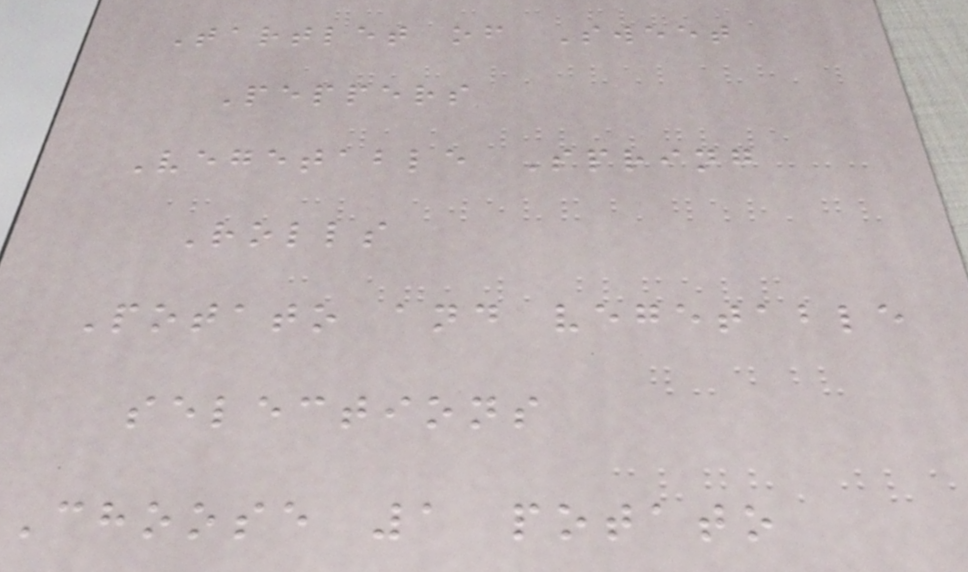Tartlet of Sweet
Peppers
Vegetable Spring
Rolls
Potato and vegetable
selections
Choose 1 potato
